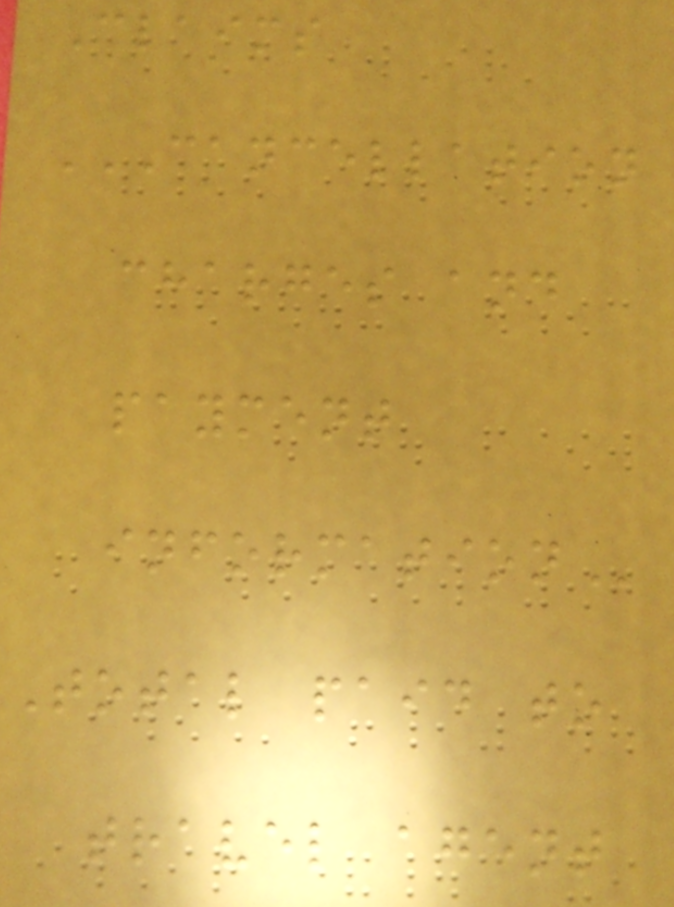Claims
CANCELLATION
CHARGES AND
PAYMENT
INFORMATION
Total paid to
travel agent
